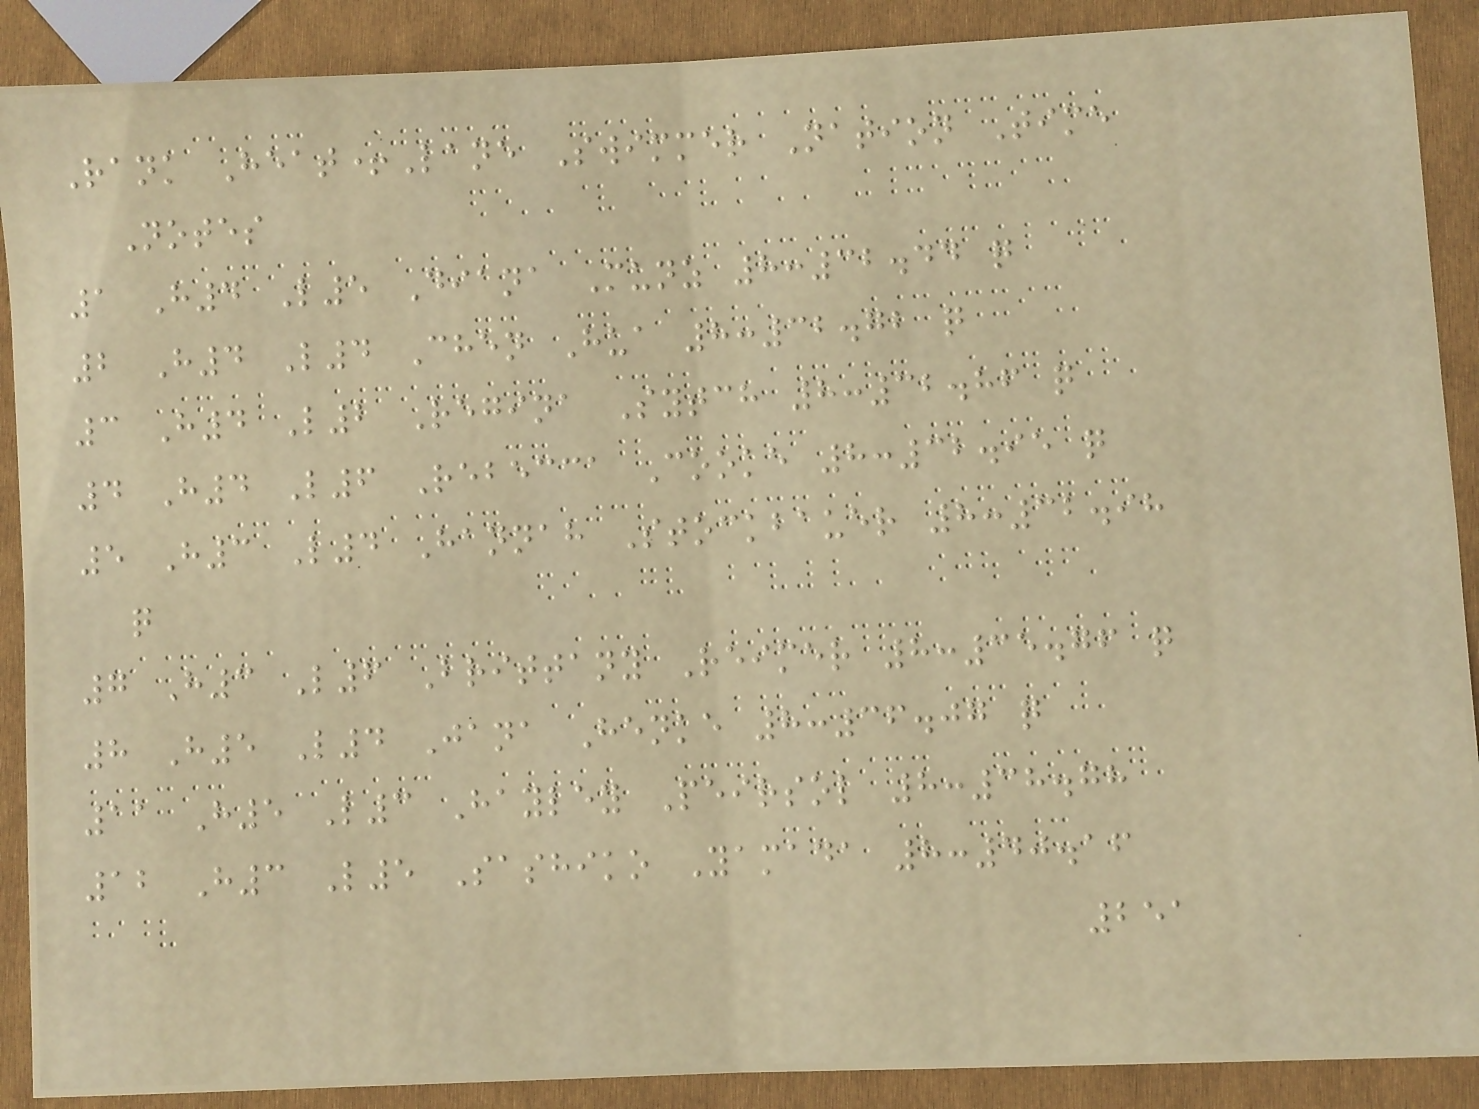Rank Heat+Lane Swimmer Nation Time
Notes
1 H4 L5 Diana Munz 8:32.44 q
2 H4 L4 Chen Hua 8:32.72 q
3 H4 L2 Regina Sytch 8:32.86 q
4 H4 L6 Rebecca Cooke 8:32.95 q
5 H3 L4 Hannah Stockbauer 8:32.98
q
7 H3 L6 Brittany Reimer 8:35.76 q
8 H5 L4 Jana Henke 8:36.07 q
11 H5 L3 Hayley Peirsol 8:38.78
12 H3 L5 Sashiko Yamada 8:40.16
251
